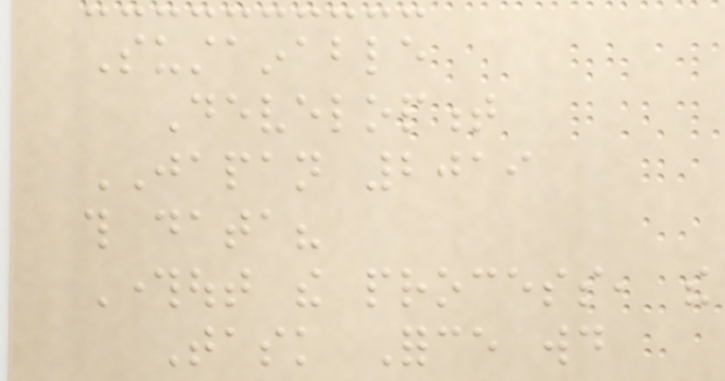Sustainable
Development
JAPAN 2019
this data?
Throughout the process, the
Task Force would
